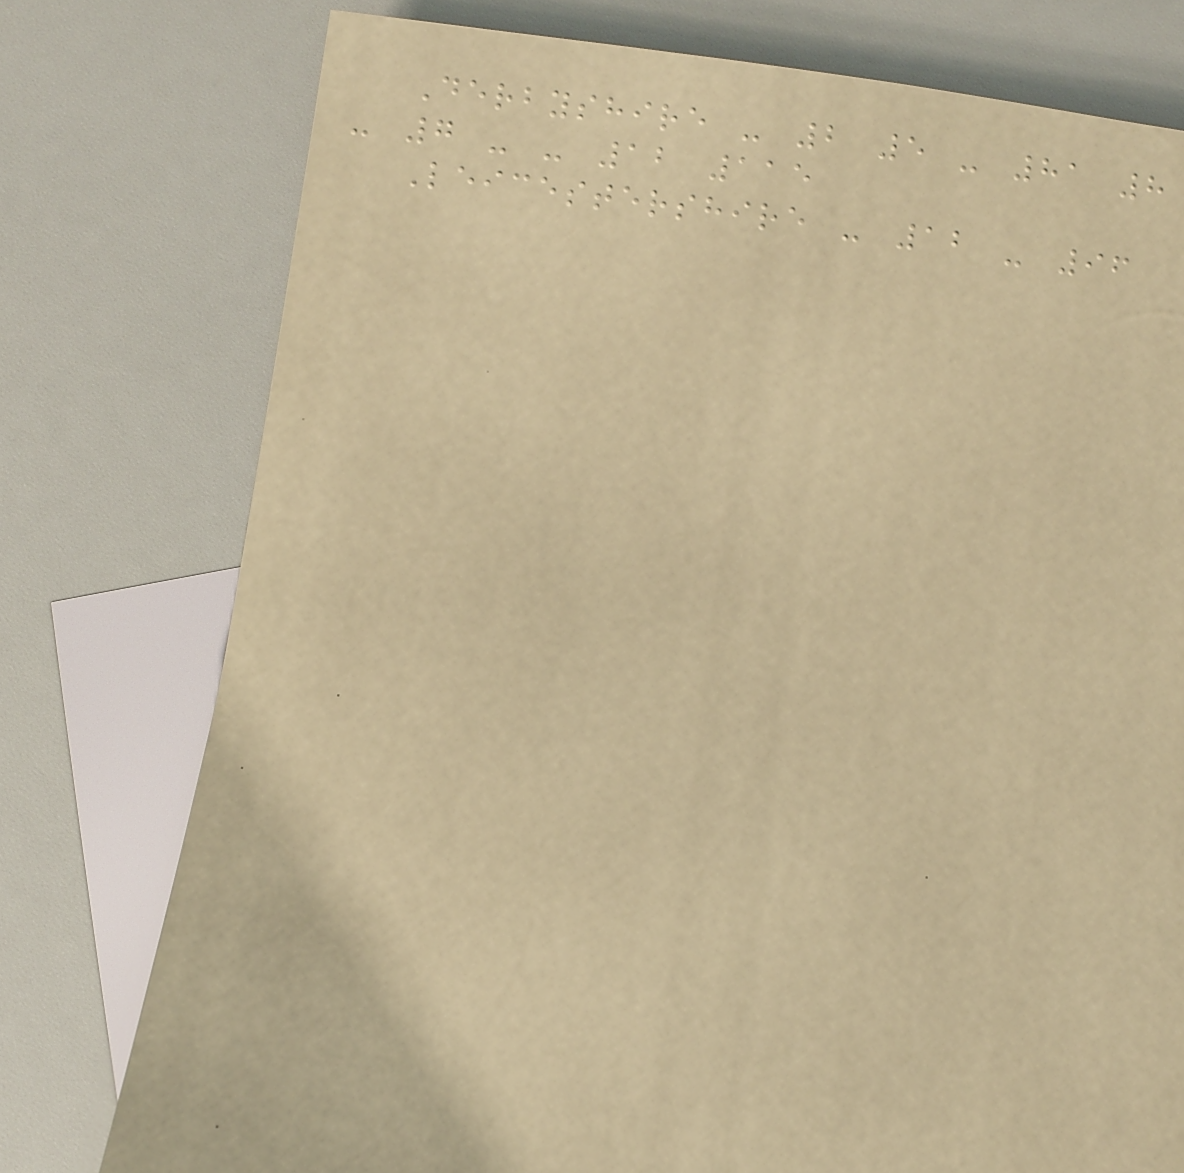Derbyshire - 2 5 - 81 8
- 7 - - 12 115
Leicestershire - 12 - 96
